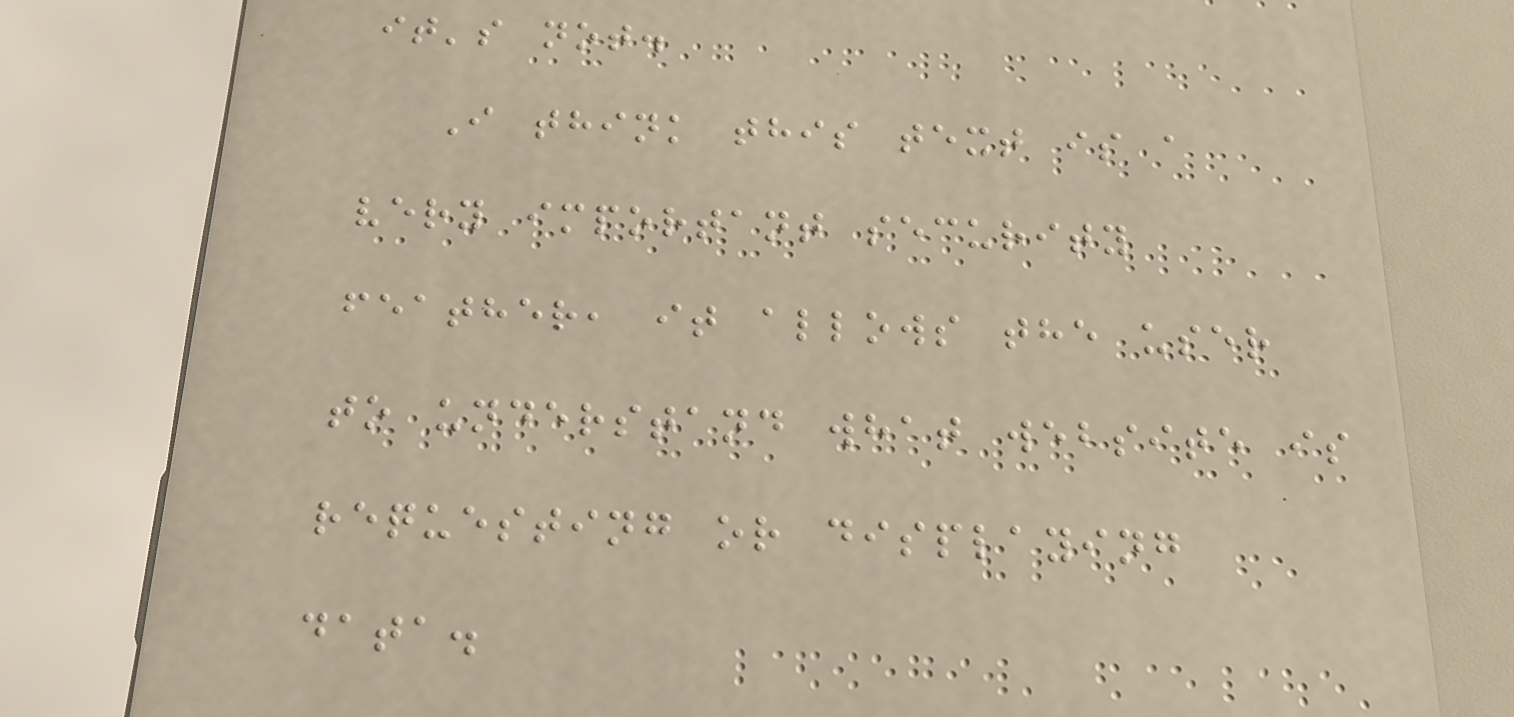it's not.
I think this text is a
very important security
feather, it allows the user
to understand what website is
requesting or displaying
data.
